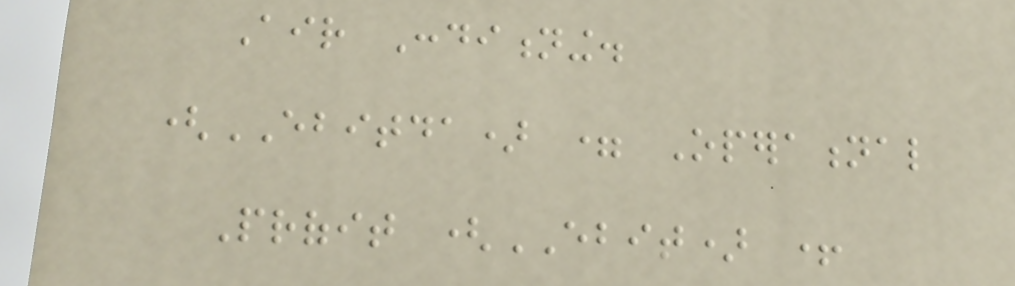Air Conditioning.
(EBITDA) = Operational
Profit (EBIT) +
